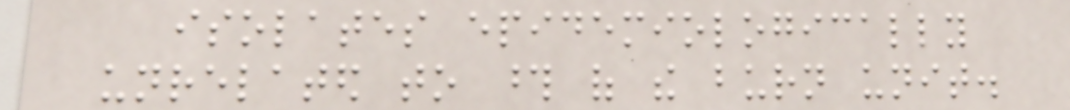isolates epidemiologically
unrelated to those of the burn unit.
